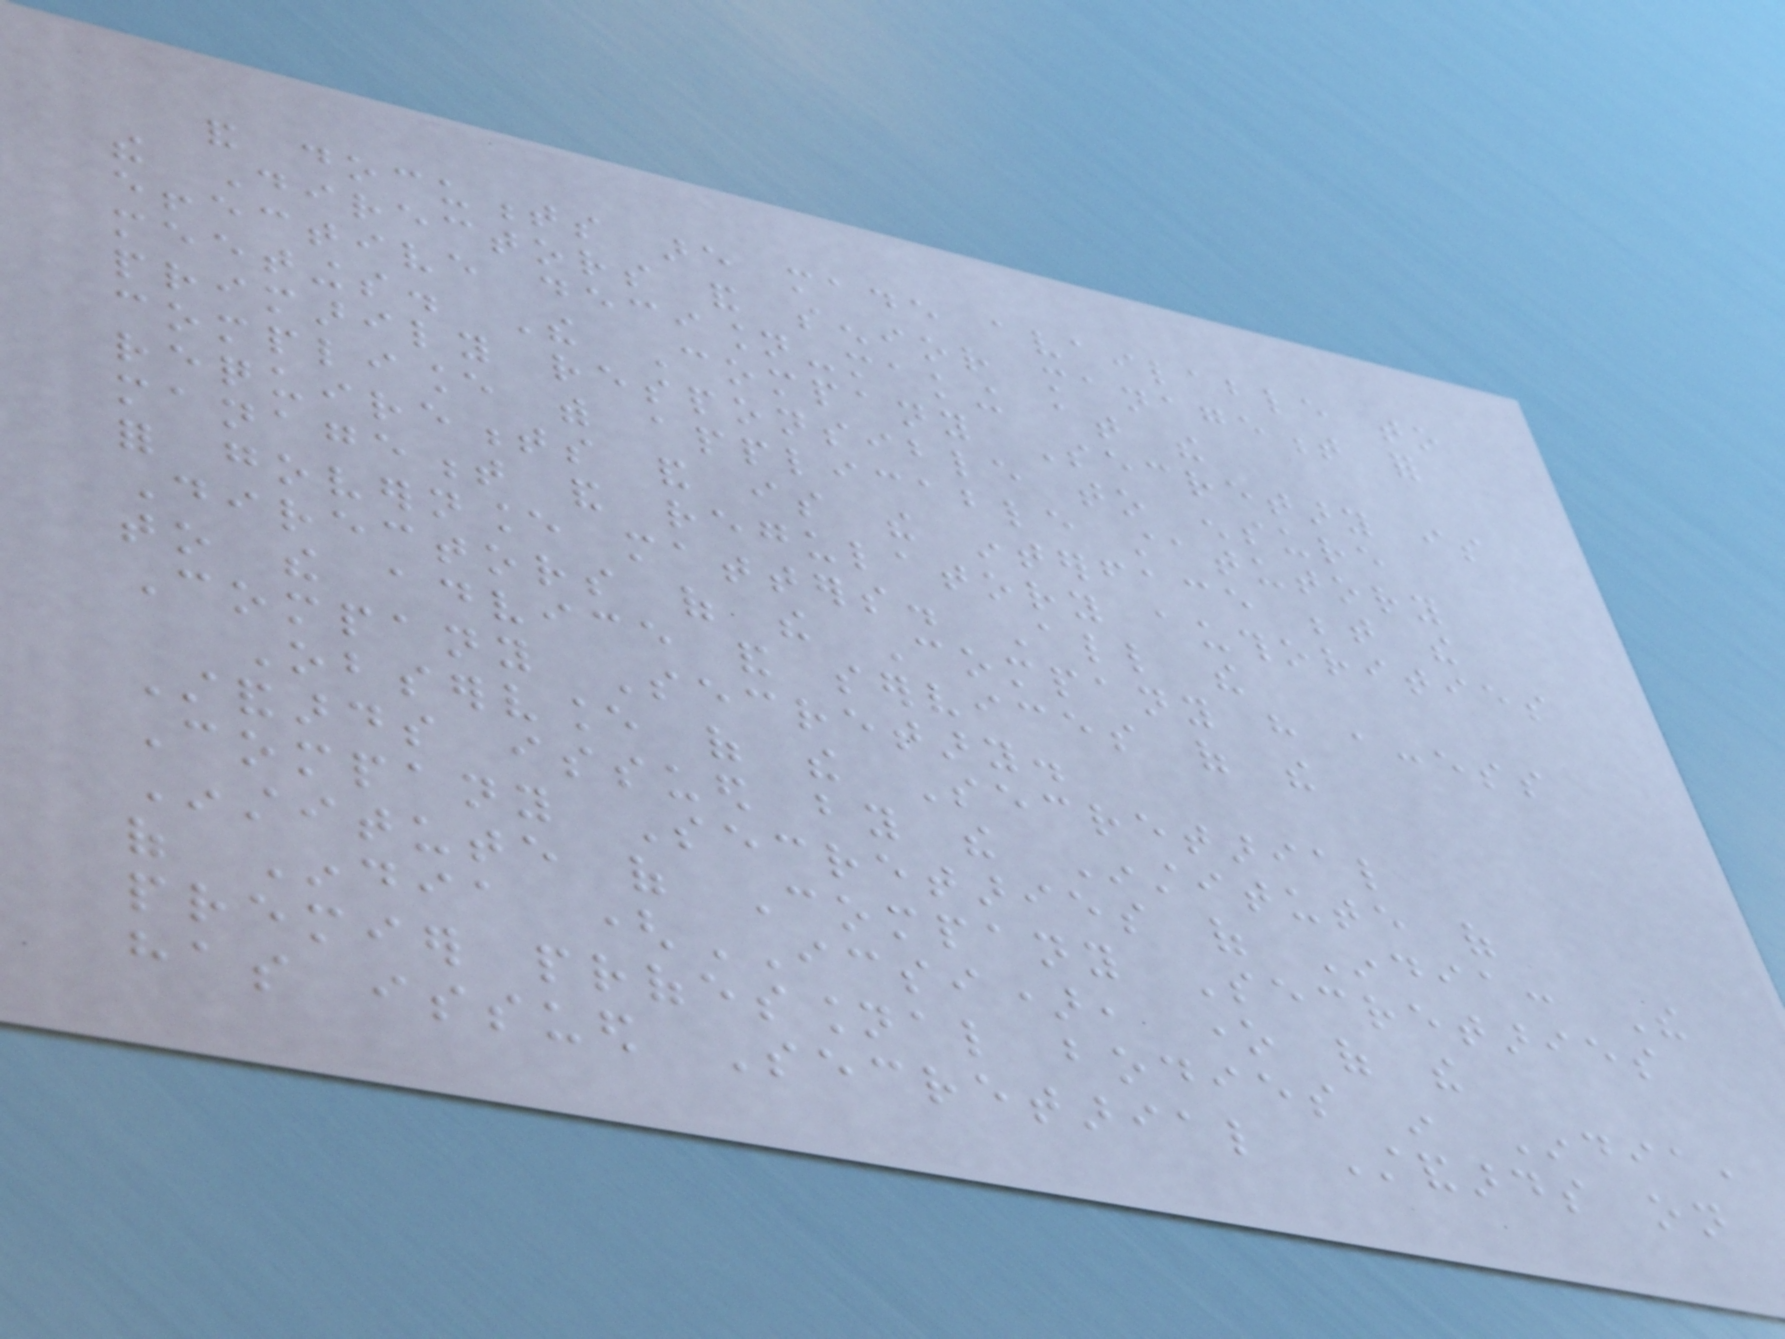and documents are made available to
the Directors and senior management for
effective decision-making at the
meetings. The Company Secretary is
primarily responsible to ensure
compliance with applicable statutory
requirements and is the interface between the
management and regulatory authorities
for governance matters. All the
Directors of the Company have access
to the advice and services of the
Company Secretary.
Observance of the Secretarial
Standards issued by the Institute of
Company Secretaries of India: The
Institute of Company Secretaries
of India (ICSI), one of the
premier professional bodies in India,
has issued Secretarial Standards on
